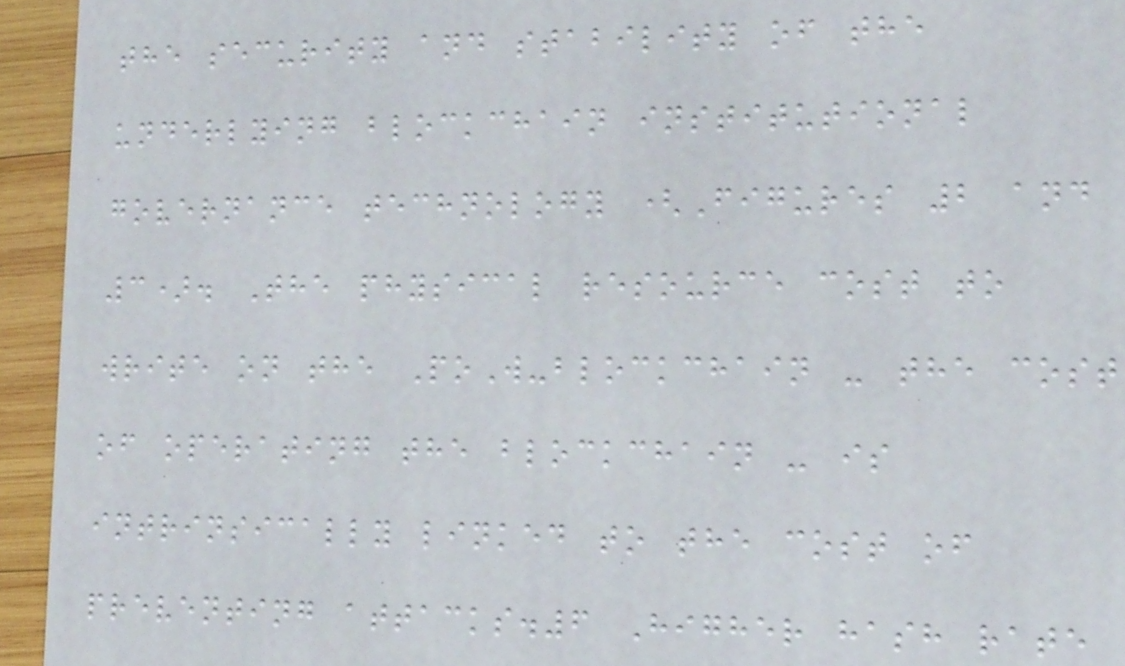the security and stability of the
underlying blockchain institutional
governance technology (Figures 2 and
3). The physical resource cost to
write on the PoW-blockchain - the cost
of operating the blockchain - is
intrinsically linked to the cost of
preventing attacks.6 Higher hash rate
